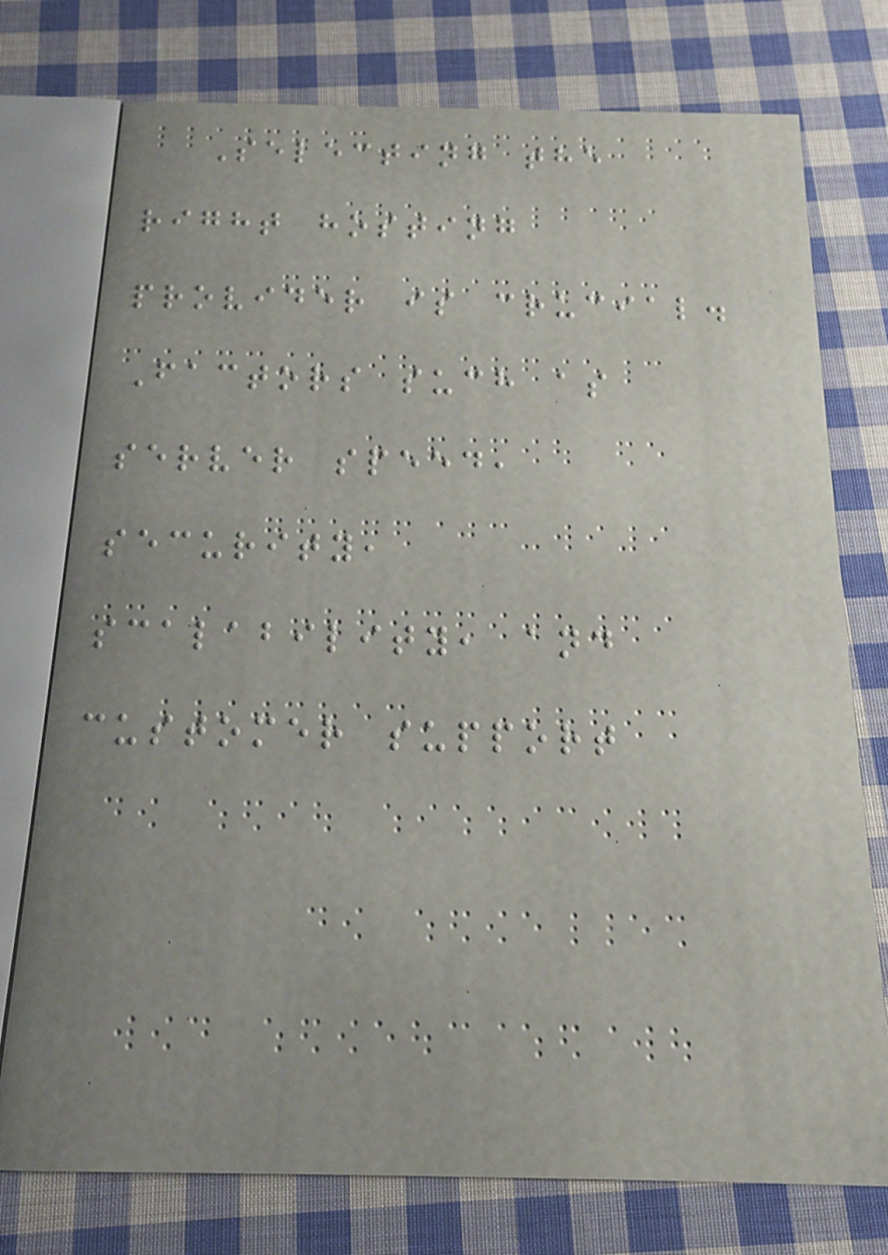Selecting the
right hosting
provider is crucial.
Factors such as
server speed,
security,
scalability, and
customer support
